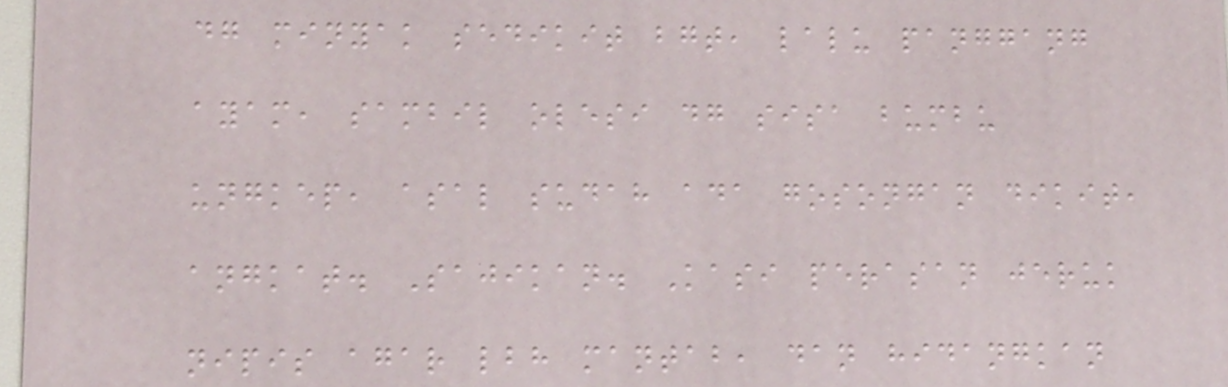dg minyak sedikit bgt, lalu panggang
ayam, sambil olesi dg sisa bumbu
ungkep, asal sudah ada gosongan dikit,
angkat. Sajikan. Kasi perasan jeruk
nipis agar lbh mantab, dan hidangkan
